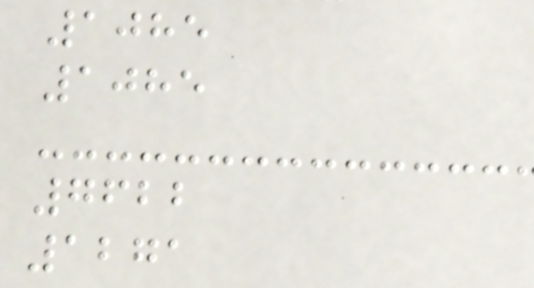1085
1085
7622
1271
